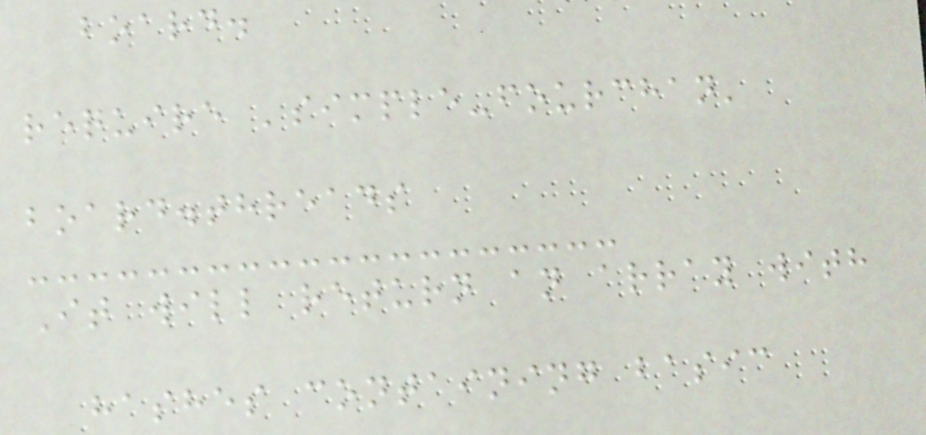board.
require 'simple-fourchan'
board.threads
It will return an array with
hashes containing basic
